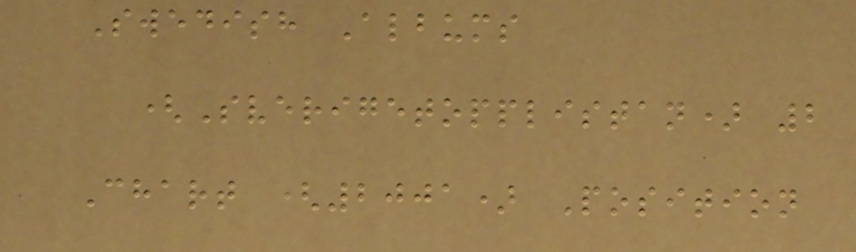Swedish Albums
(Sverigetopplistan) 2
Chart (2001) Position
